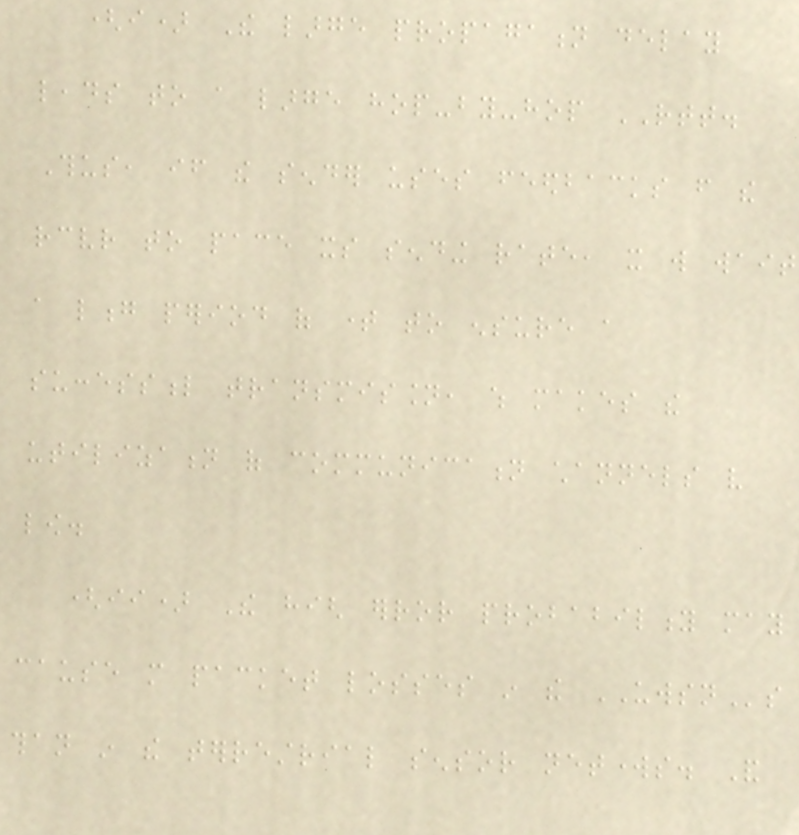(i) The large propagation delay
leads to a large hop-by-hop RTT.
Thus, if the sender uses feedbacks from the
receiver to pace its sending rate, it will wait
a long period of time to ensure a
successful transmission, which makes the
utilization of communication channels very
low.
(ii) The high error probability may
cause more packet losses in the UWSNs
than in the terrestrial sensor networks. And
